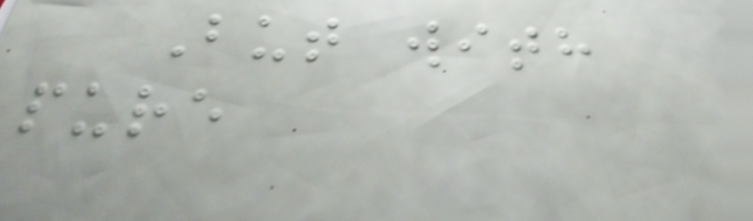But with
pure
